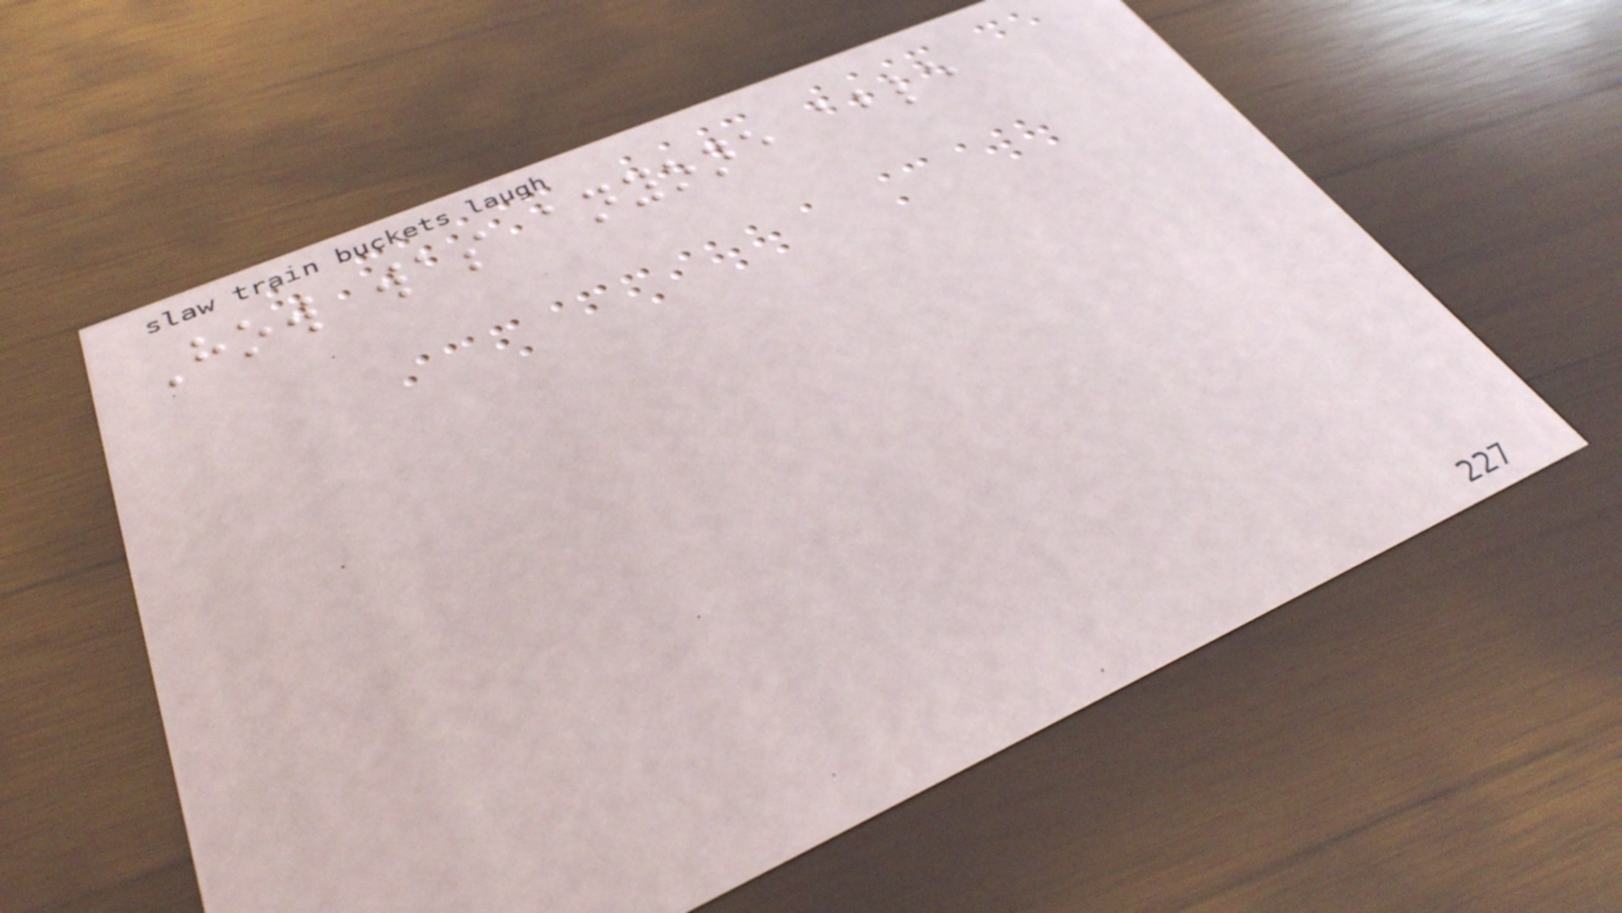How was anyone able
